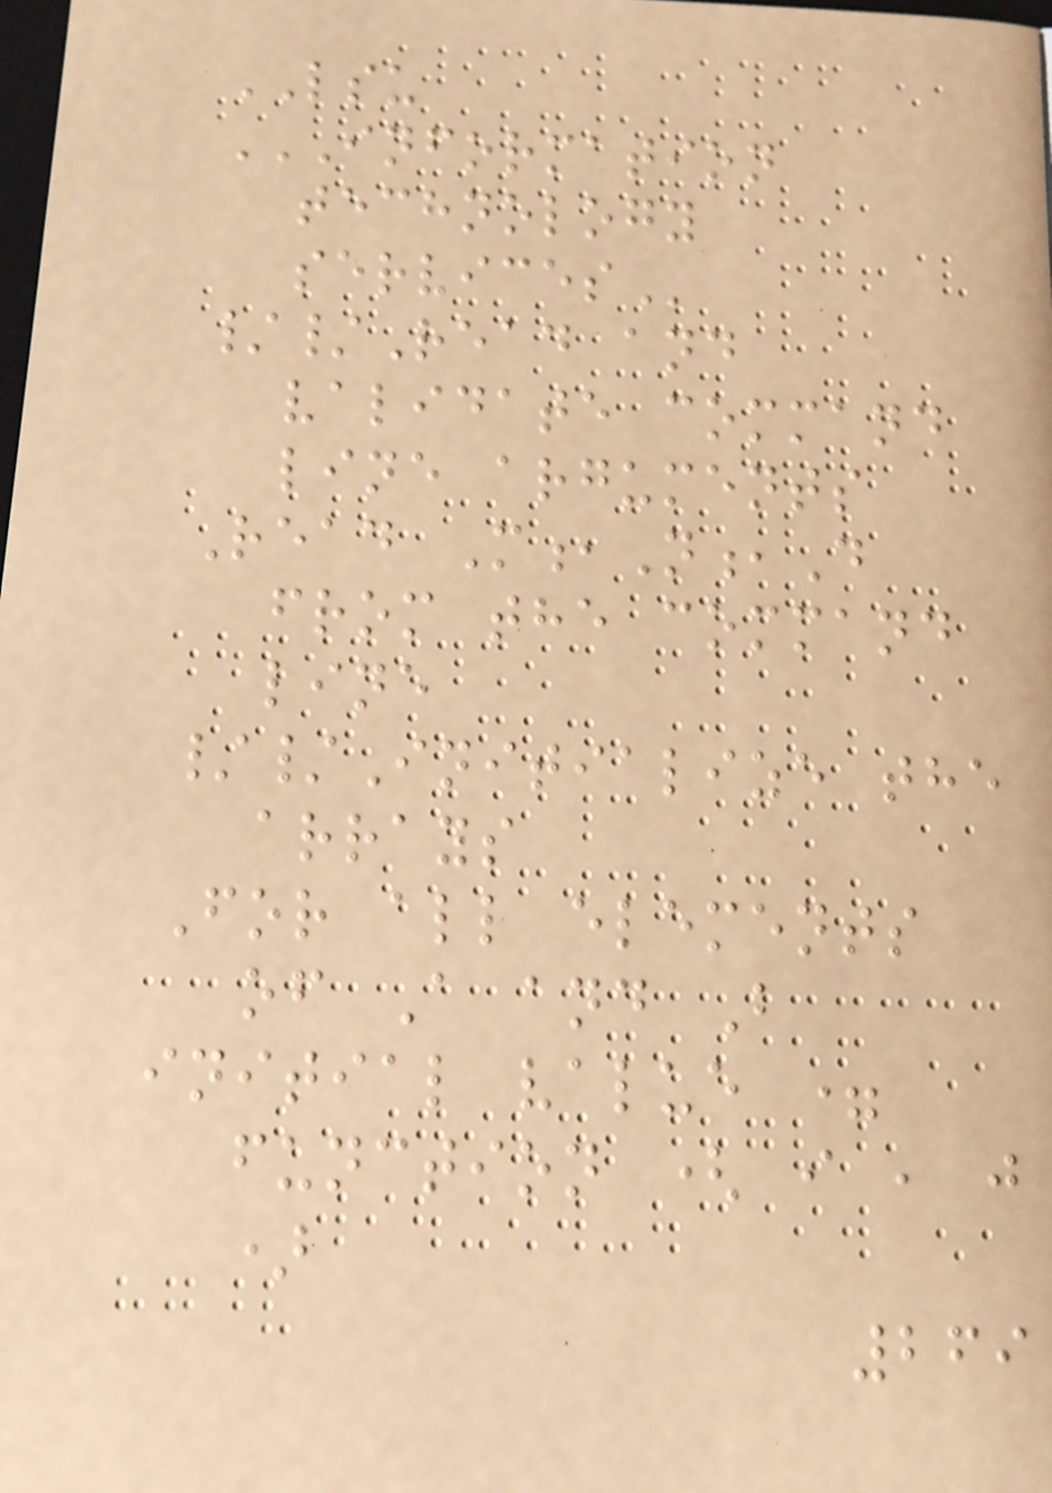LSU
INFORMATION
TECHNOLOGY
SERVICES
//Read and
validate command
line arguments
Read M,N,D
from the command
line
//Initialize the
arrays
For all elements
of A and B
initial value =
function ( i , j
)
269
